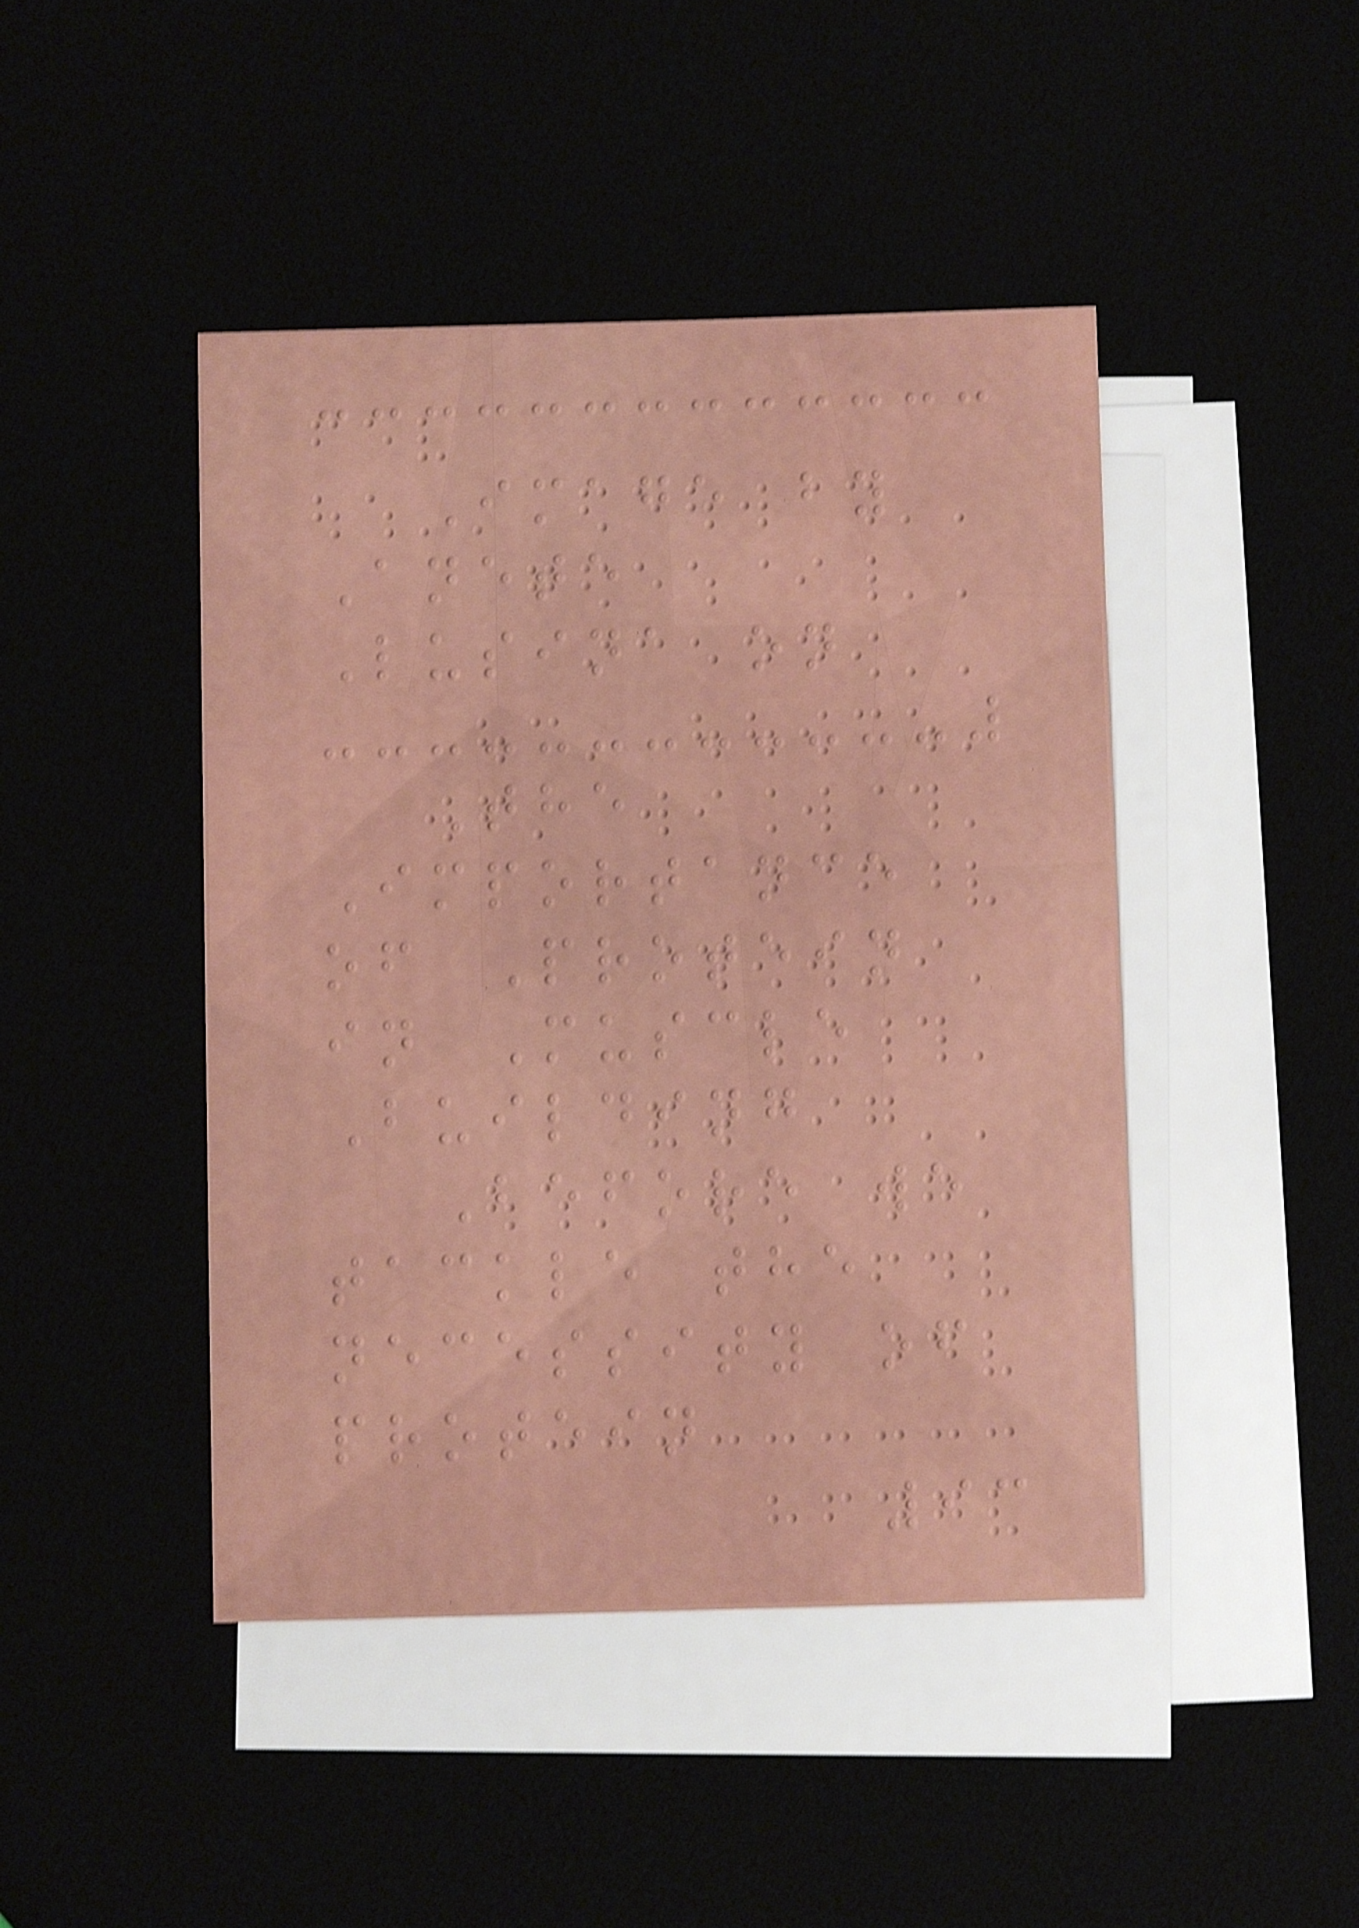Image by
Anete
Lusina on
The
Importance
of Protein
in Muscle
Building
Before we
tackle the
necessity of
protein
93
